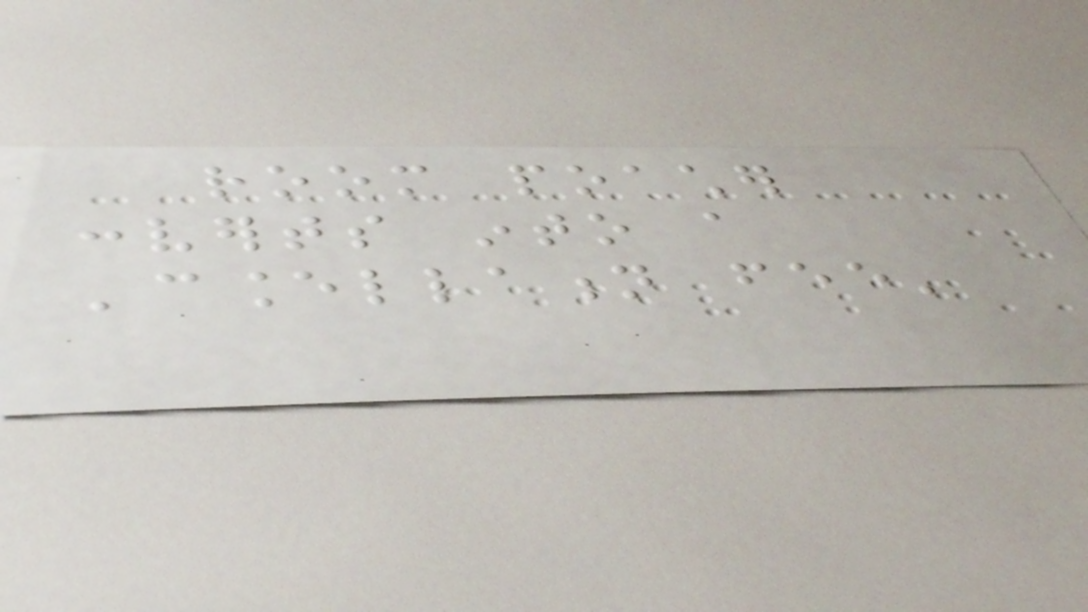room poacher
converts into a
'cancellation fee'
